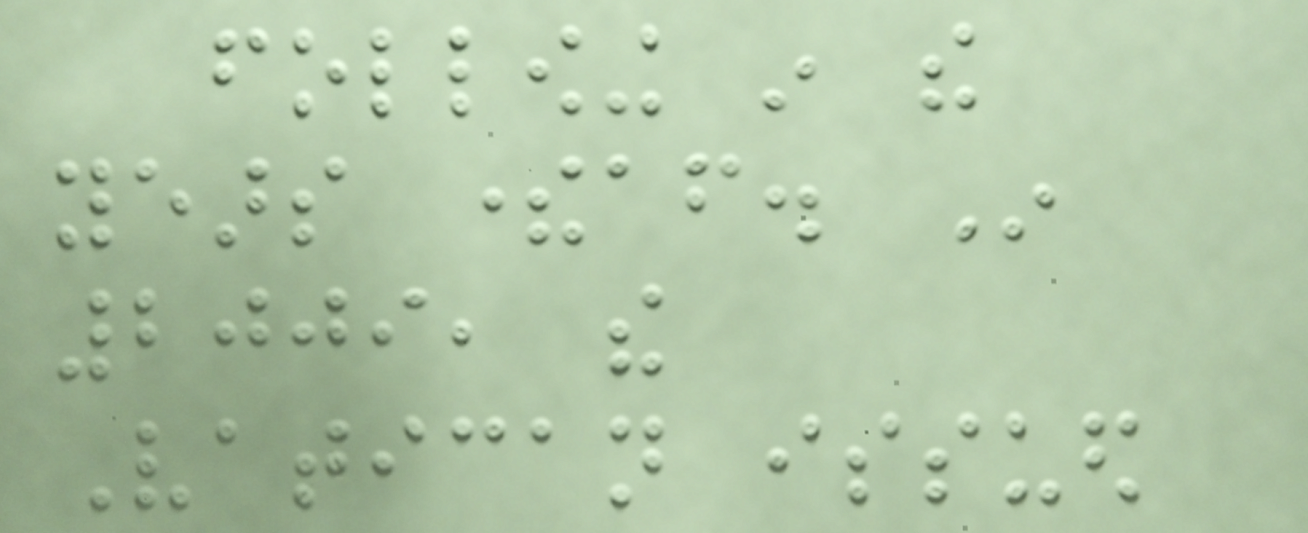following in the
years thereafter. In
2009, the
Vatican issued
